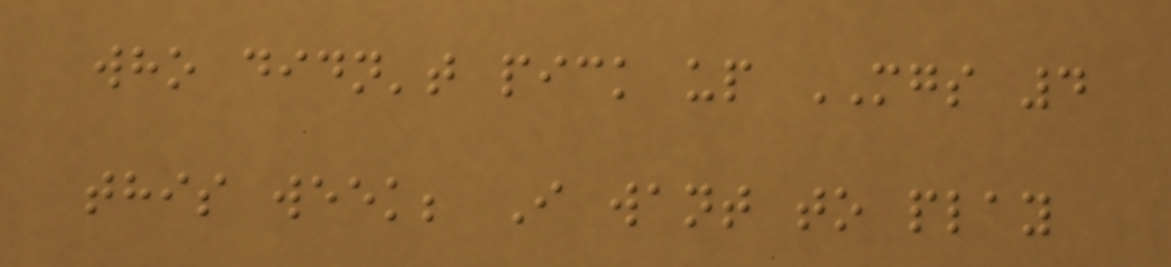who didn't pick up MGS 4
this week; I want to play
